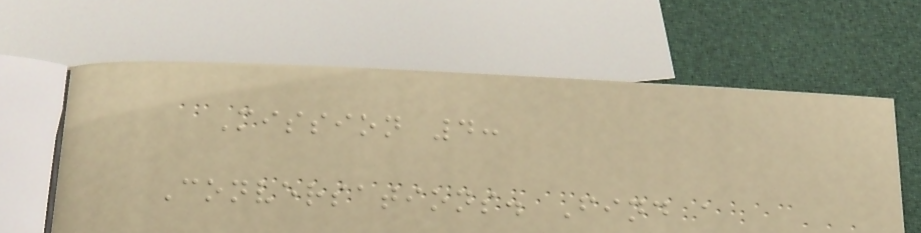Mission 4:
Conversations. Find a
